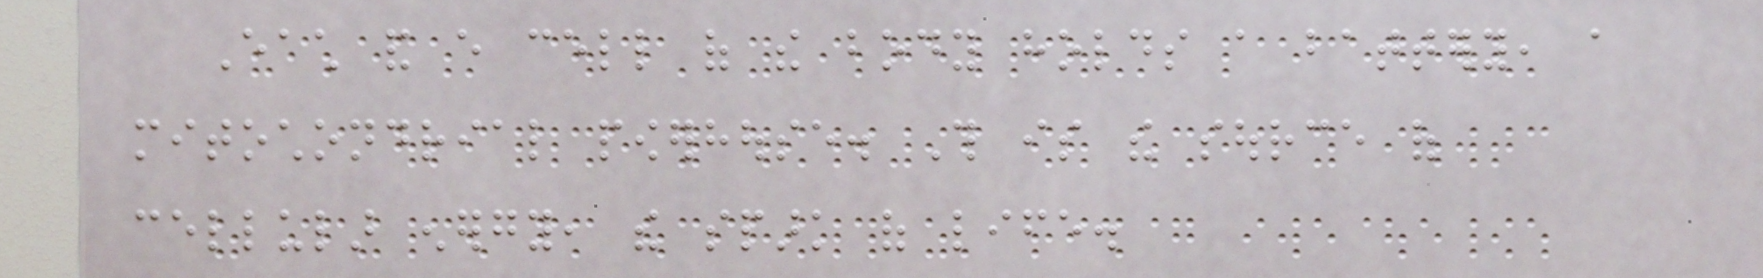Each and every cell of the body holds a battery, a
mitochondrial powerhouse. This is the source of
cellular energy, the spark of life.
